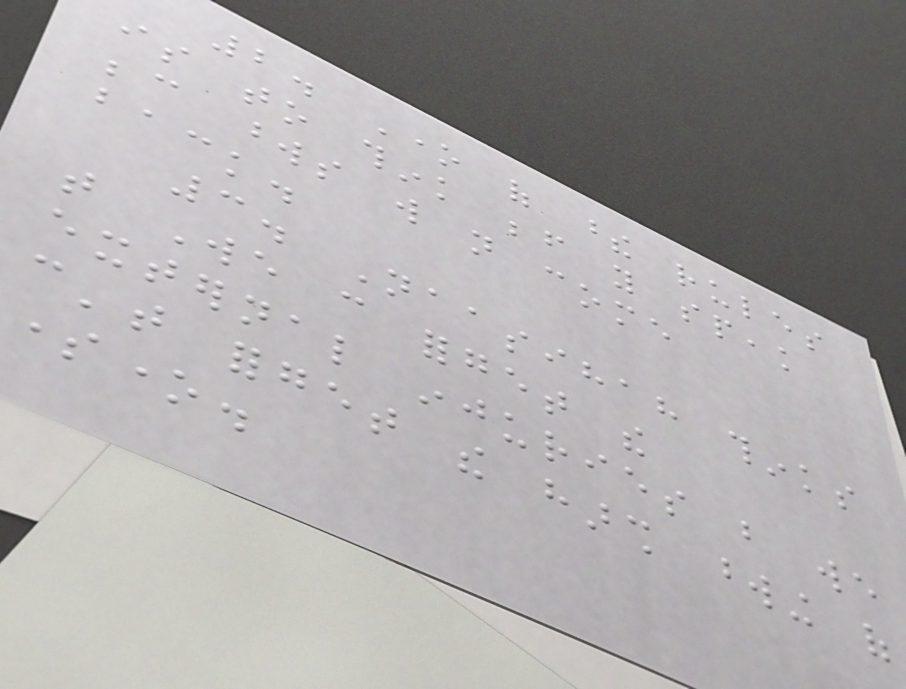2. One of these rules
is to think before you speak
because words will not come
back.
3. Naasihah thinks
that We can forget the
external injuries but we
can't forget the harsh wording of
someone.
